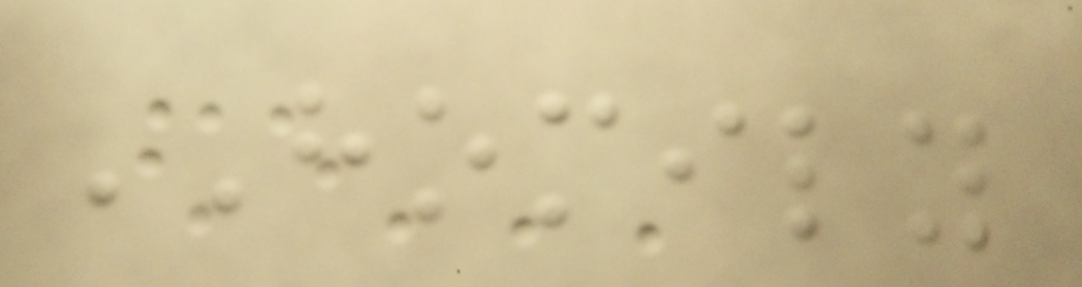HOMILY
